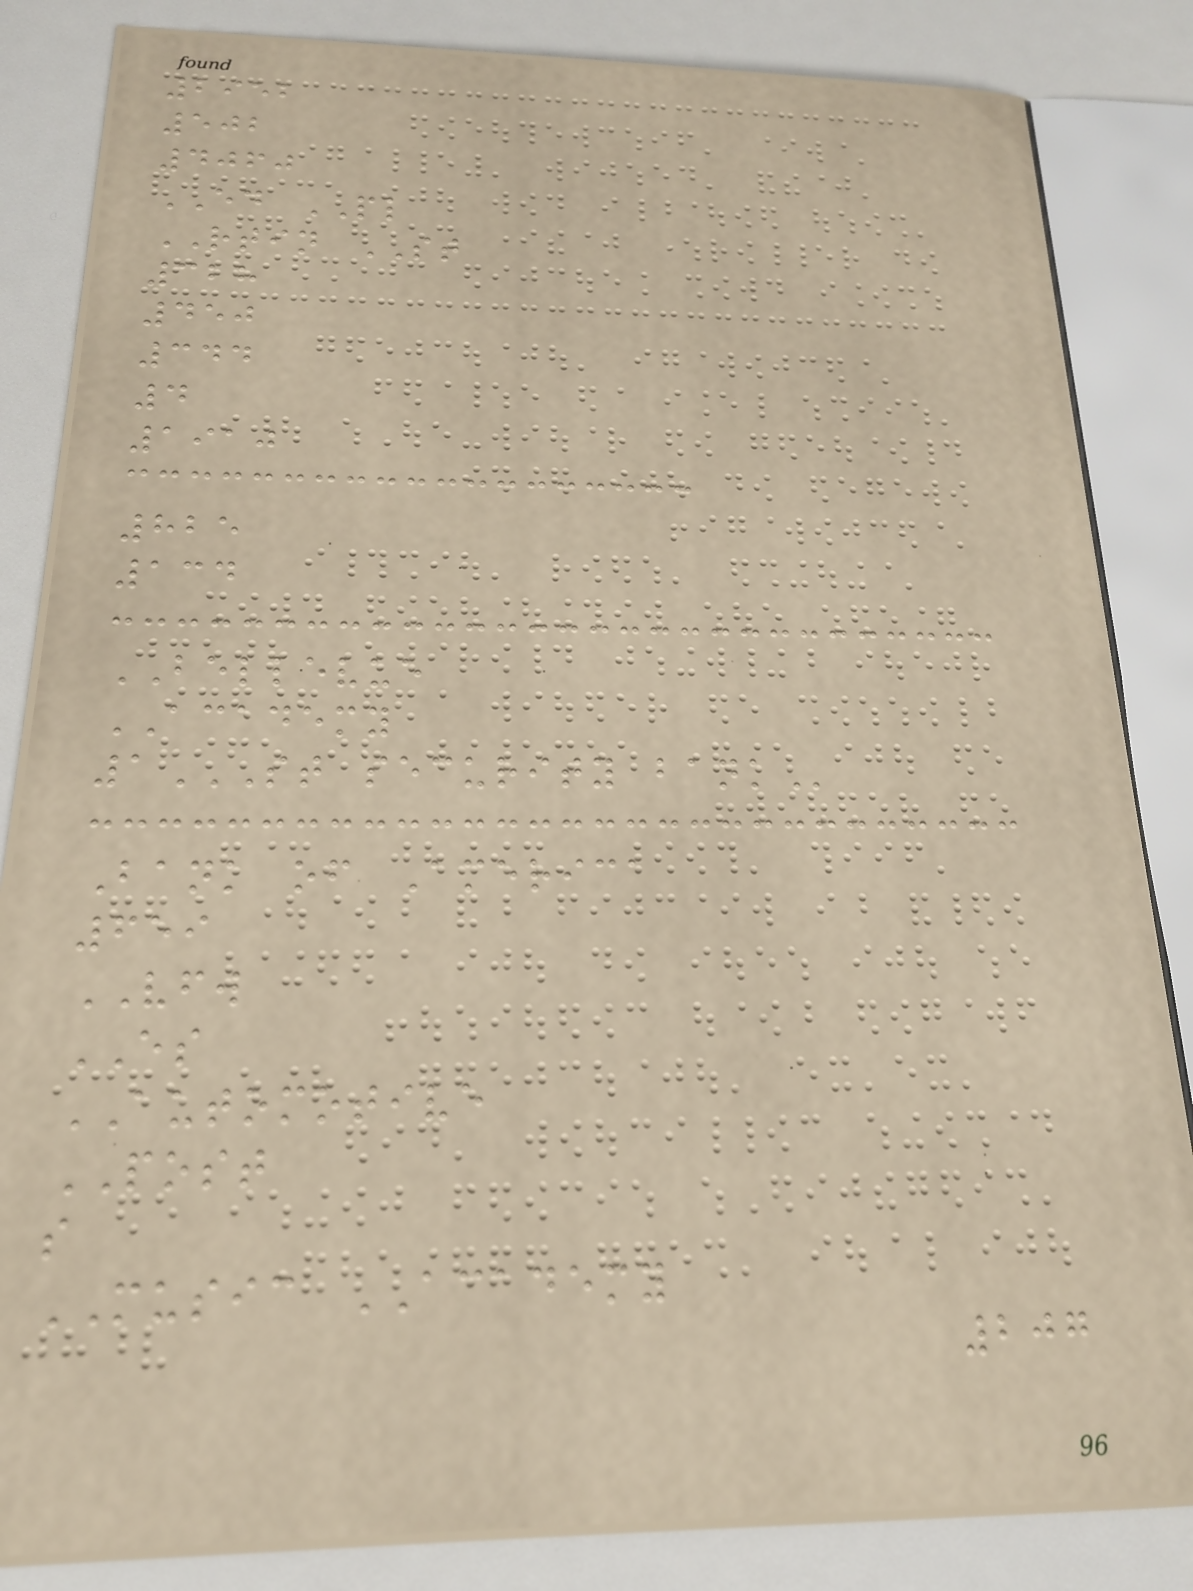2952
502
4060
ED PL
RTIN ST
328
450
344
4
1910
825
134
BELLEVUE
ACADEMY
1ST SECURITY BANK
Bank of America
659
VFW
ES
AUTOMOTIVE
POST
s
MUSIC ACADEMY
207
